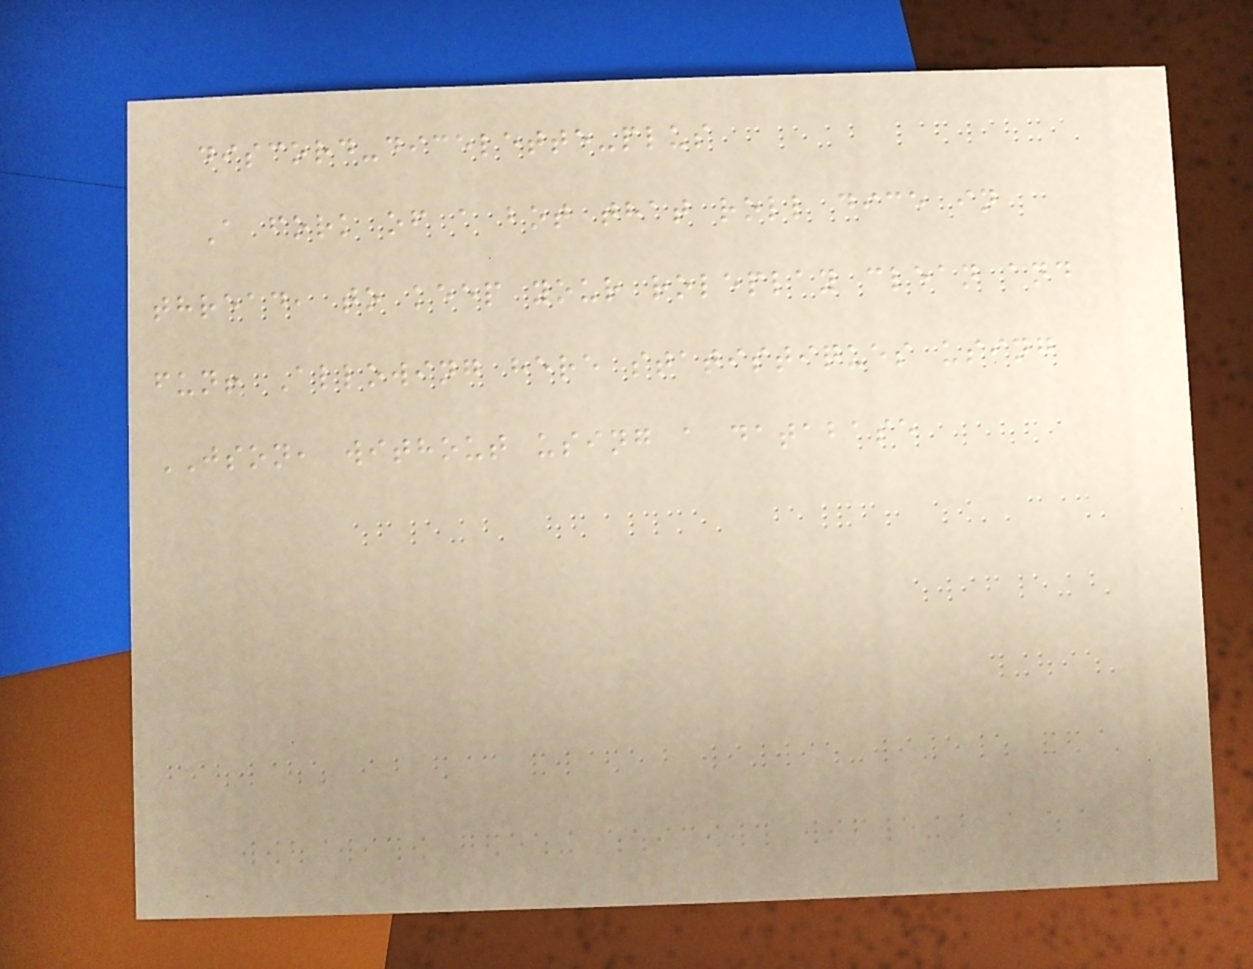discord-dicelette-plus
A fork of a bot that roll dice in
thread, to keep your roleplay clean and
fun! Allowing here statistiques using
JSON, without using a database
